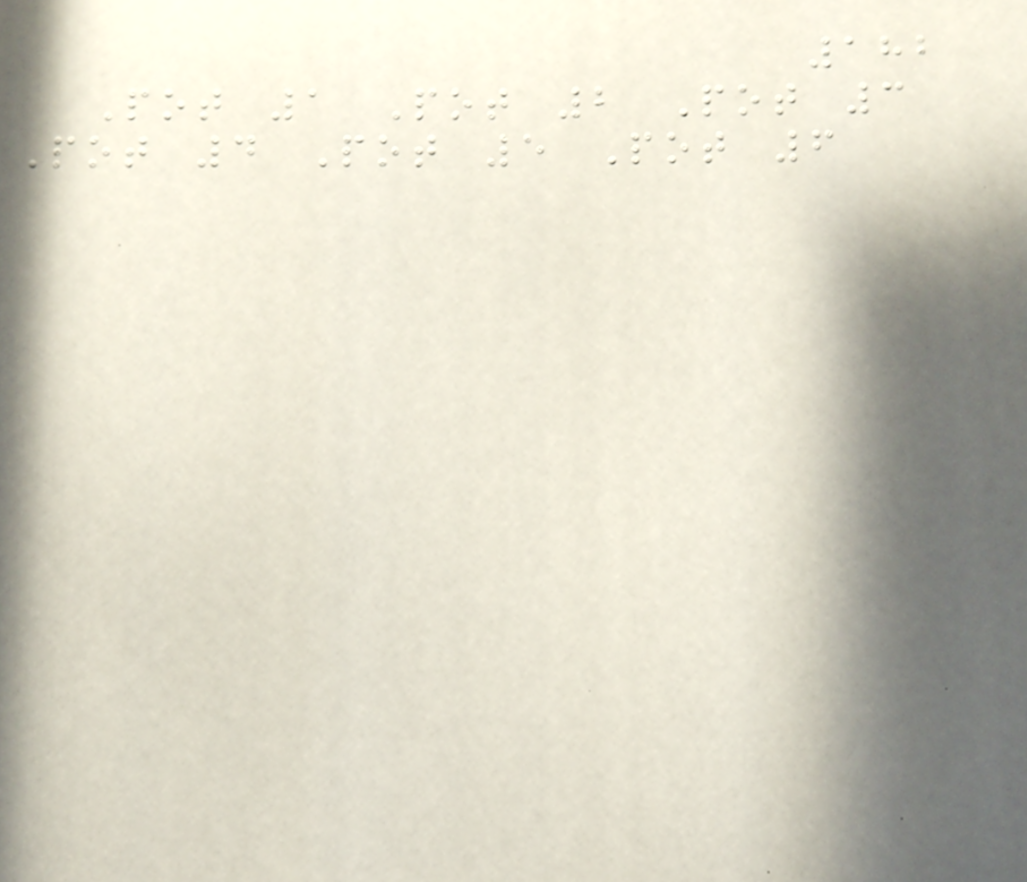182
Pot 1 Pot 2 Pot 3
Pot 4 Pot 5 Pot 6
